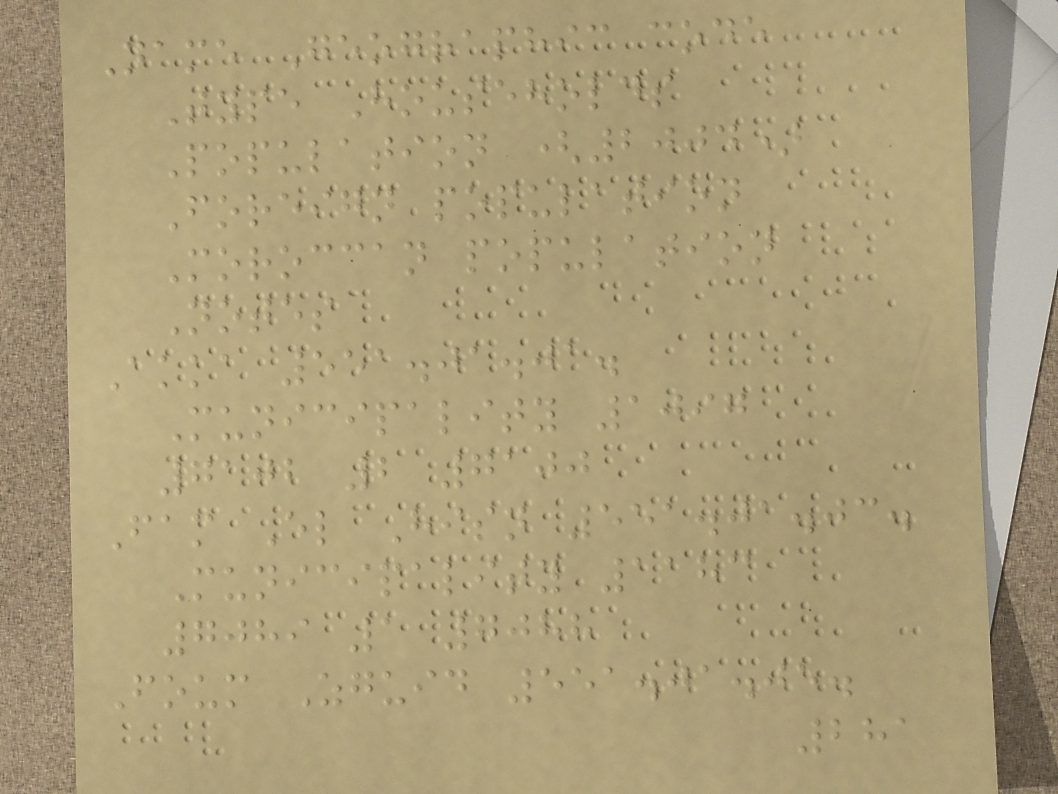Name Geographic code
Type Households
Population (2004)
Foreign population
Moroccan population
Notes
Akka 551.01.01.
Municipality 1097
7102 2 7100
Fam El Hisn 551.01.03.
Municipality 1183
7089 1 7088
Foum Zguid 551.01.05.
281
